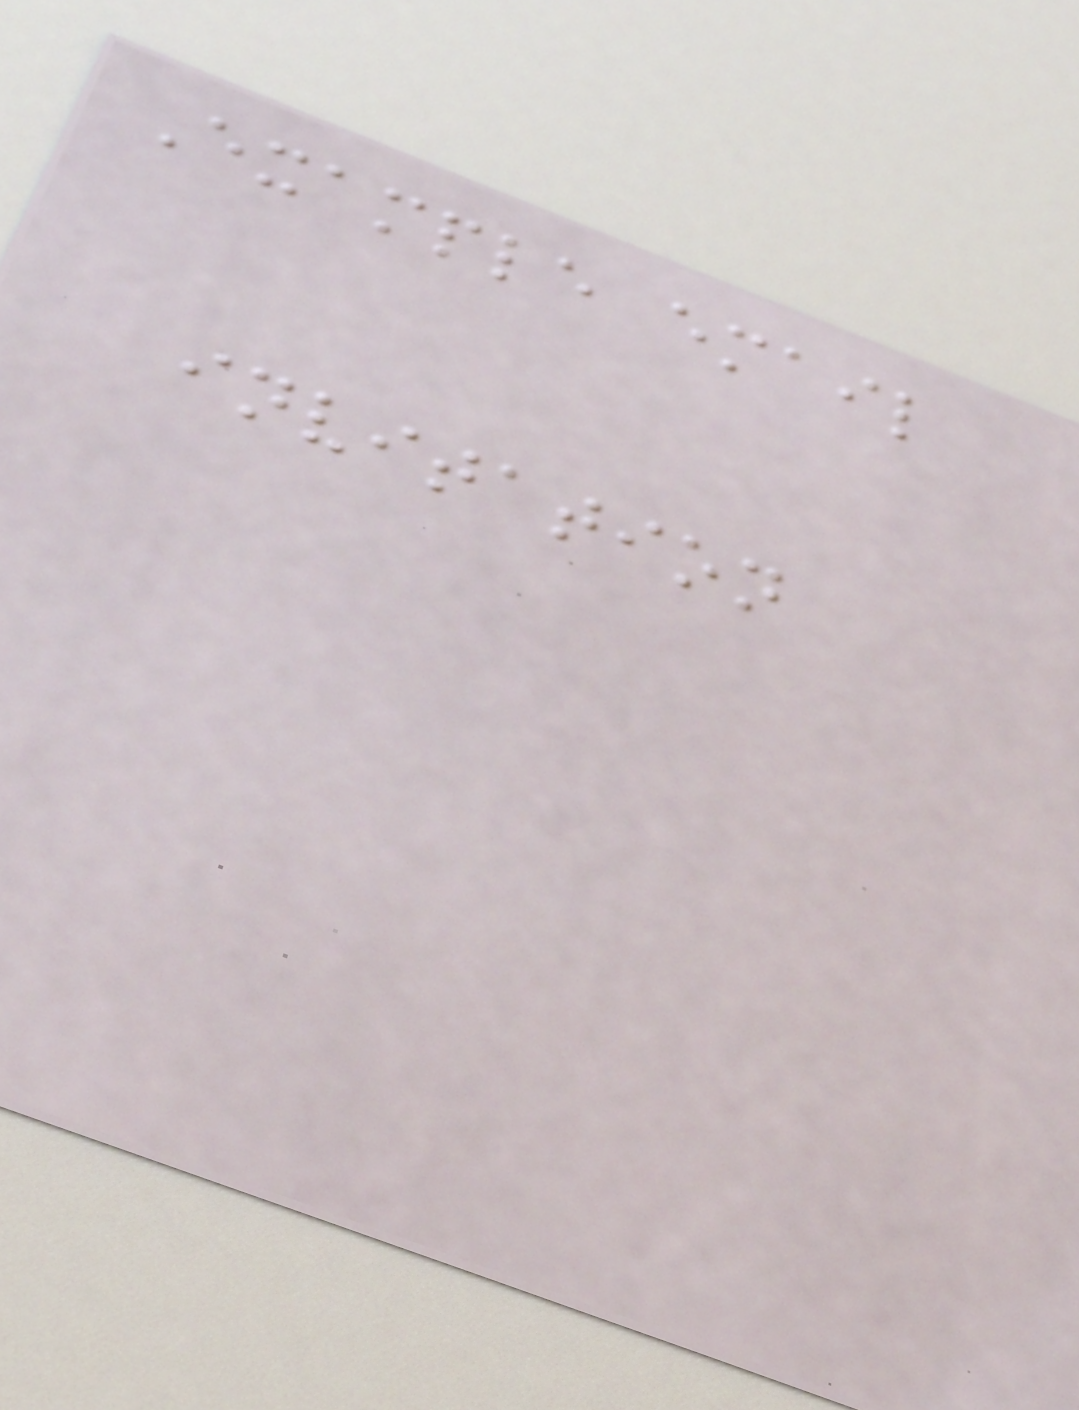Example email
invitation
